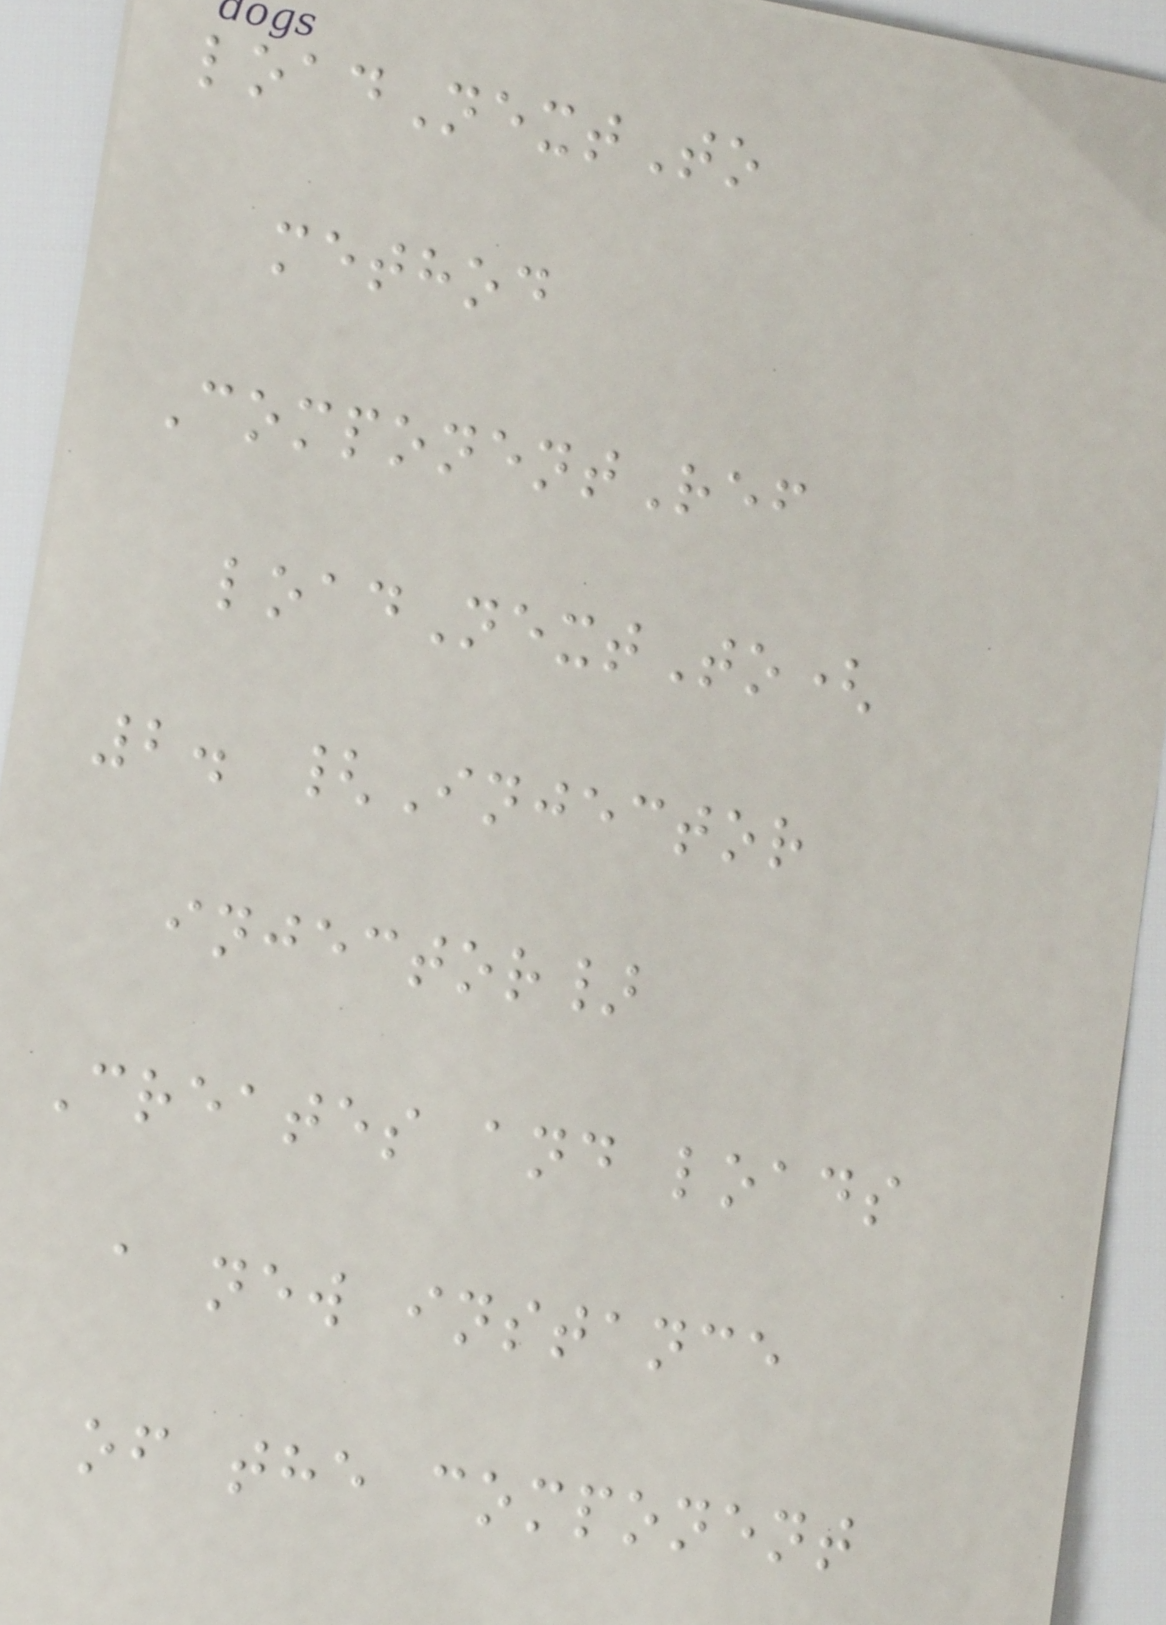loadNextTo
method
ComponentRef
loadNextTo(
2. {Injector
injector}
Creates and loads
a new instance
of the component
